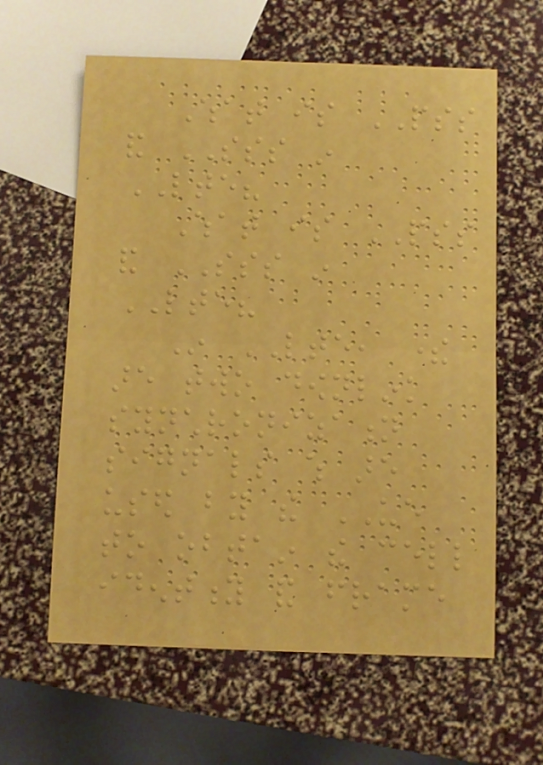What is PSS
and SSS in
LTE?
What is PSS
and SSS in
LTE?
In LTE, there
are two downlink
synchronization
signals which are
used by the UE
to obtain the cell
identity and frame
